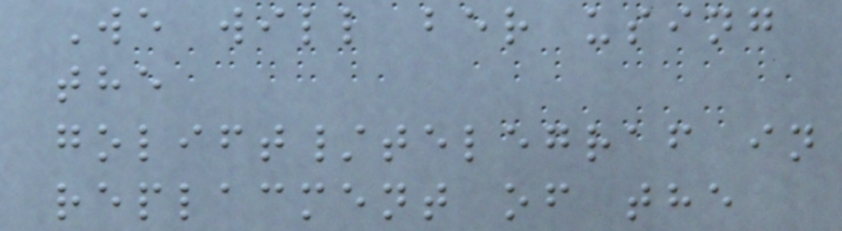We will ber using
the
golift/telegraf in
replacment of the
